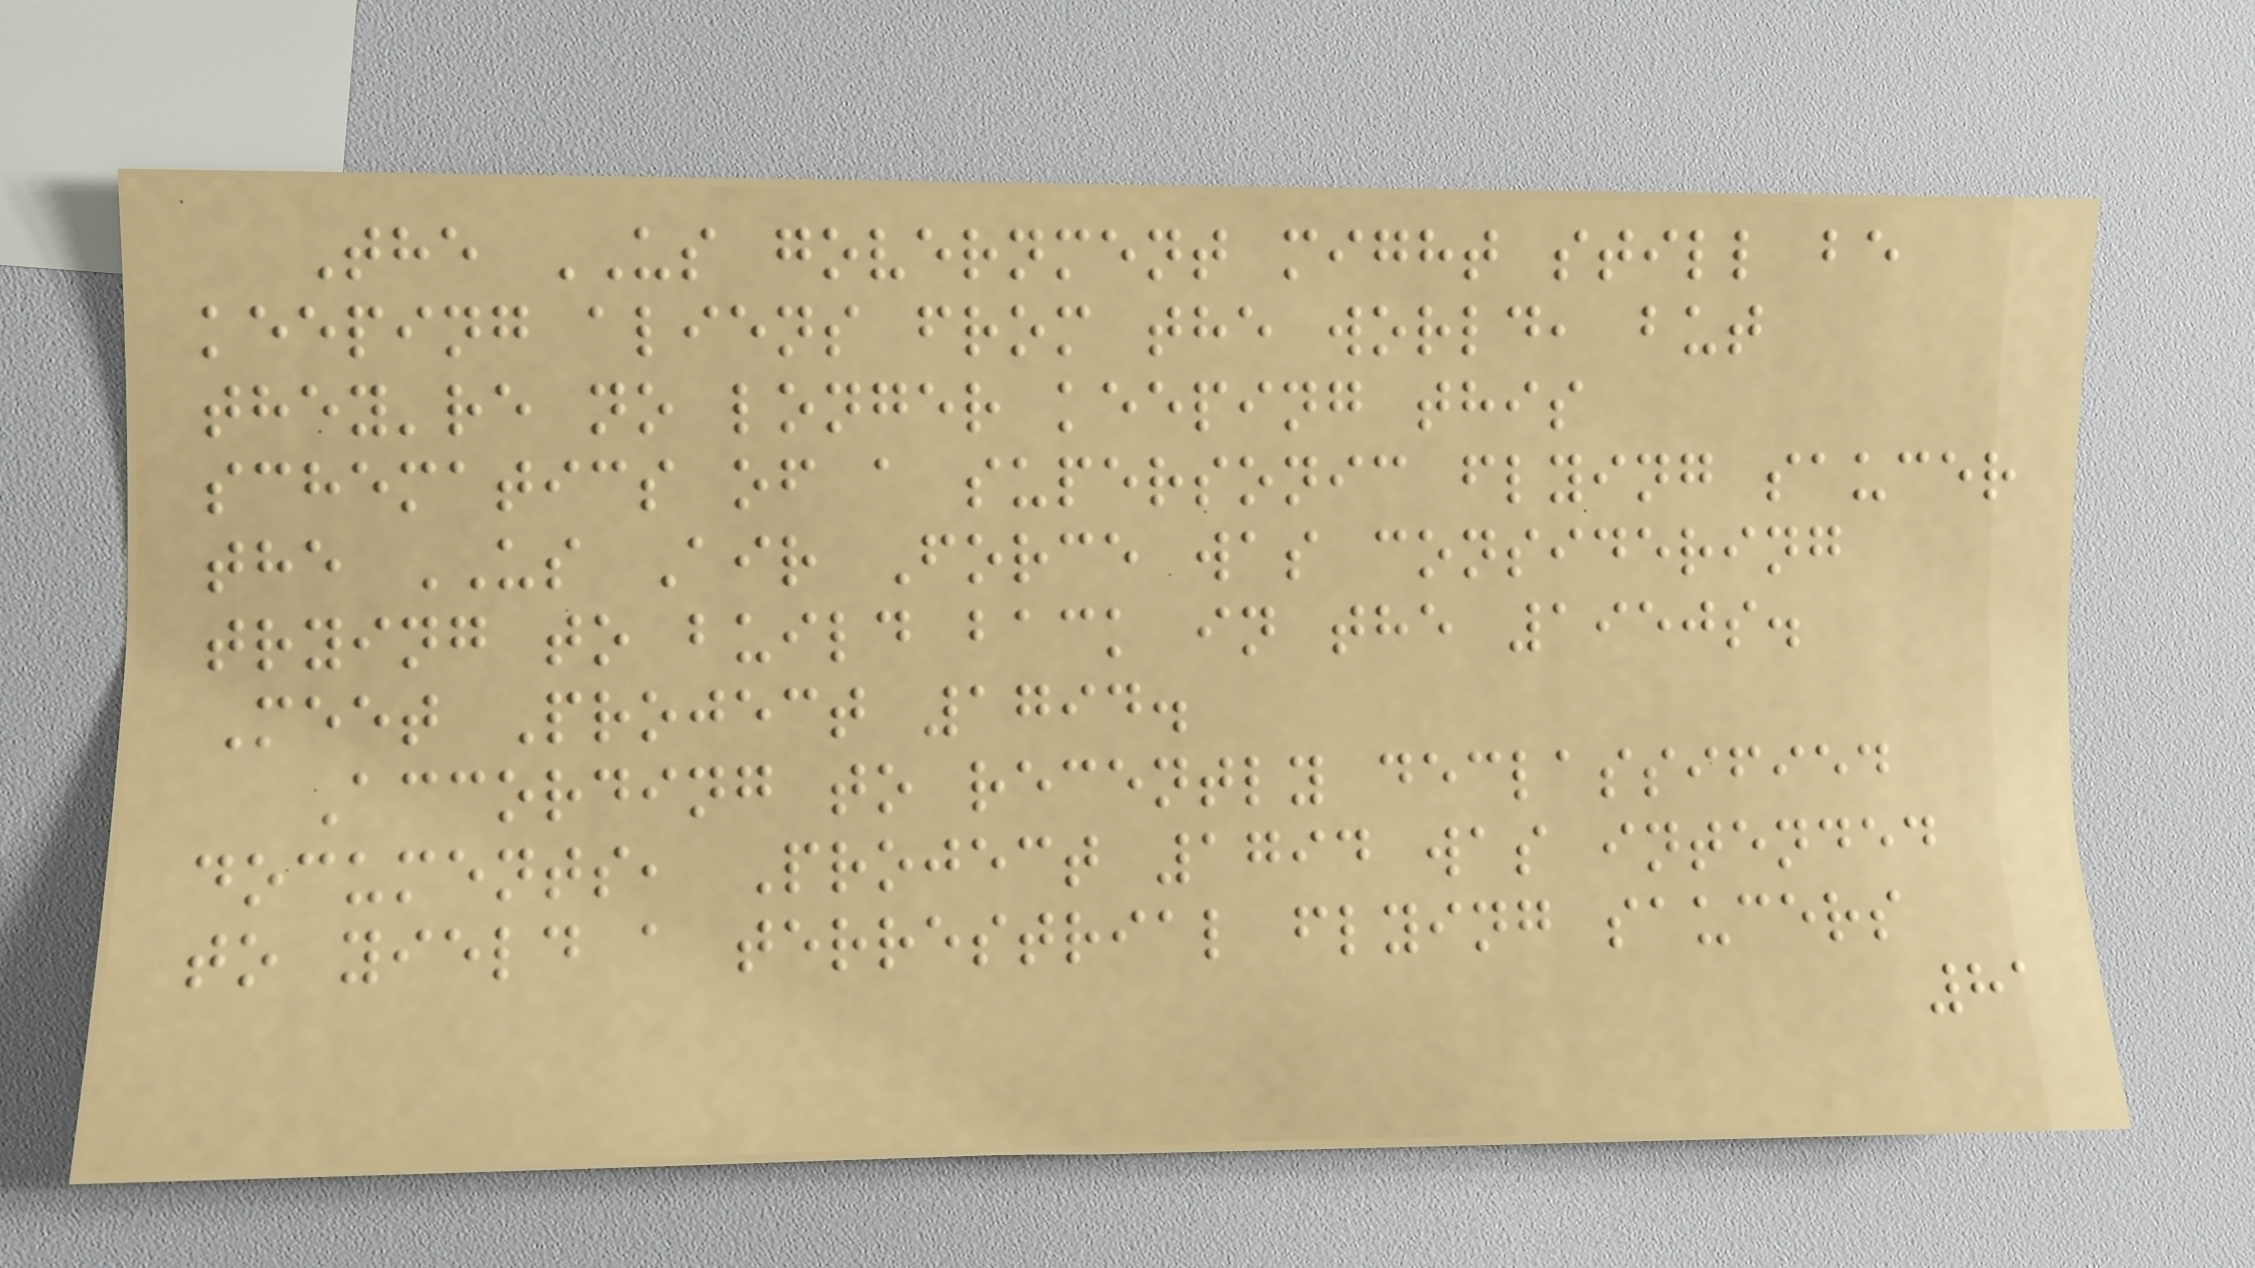The US government might still be
keeping aliens from the world, but
they're no longer keeping this
schematics of a supersonic flying saucer
the US Air Force was considering
trying to build back in the 1950s.
Meet Project 1794.
According to recently declassified
documents, Project 1794 was intended
to yield a terrestrial flying saucers
81
